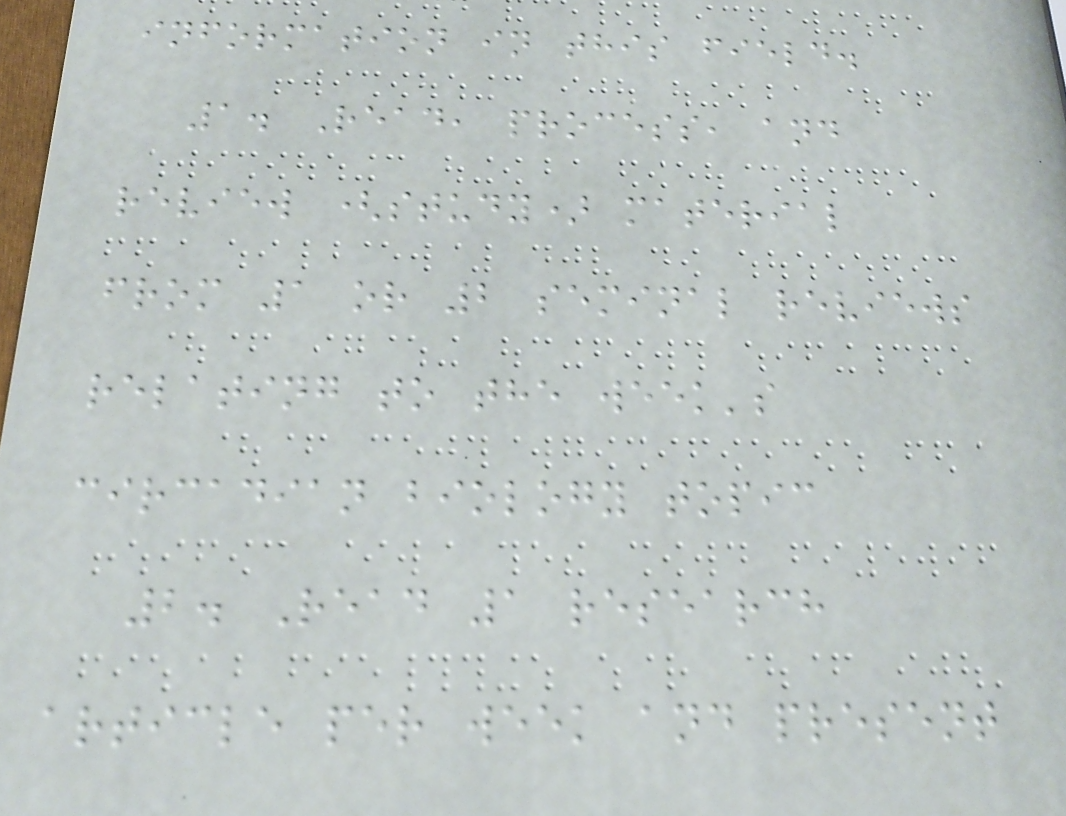information in this field.
1. Read, process, and
review (study) material
from 1 or 2 seminal reviews
relating to the week's
circadian biology topic
2. Read 1 research
article per week and present
